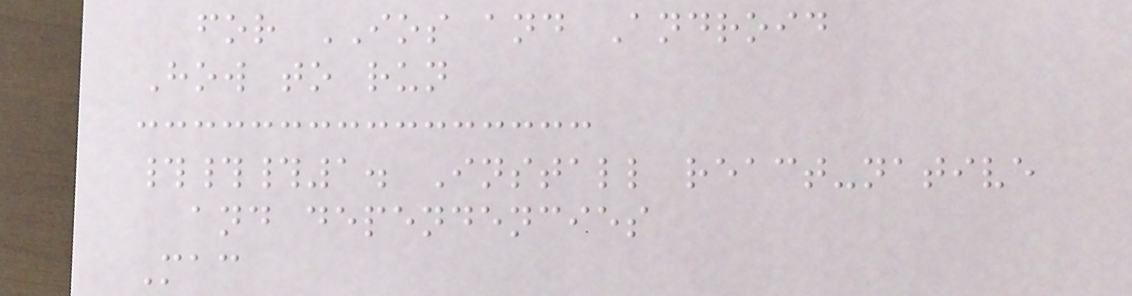for IOS and Android
How to run
###1. Install react-native
and dependencies
Mac
